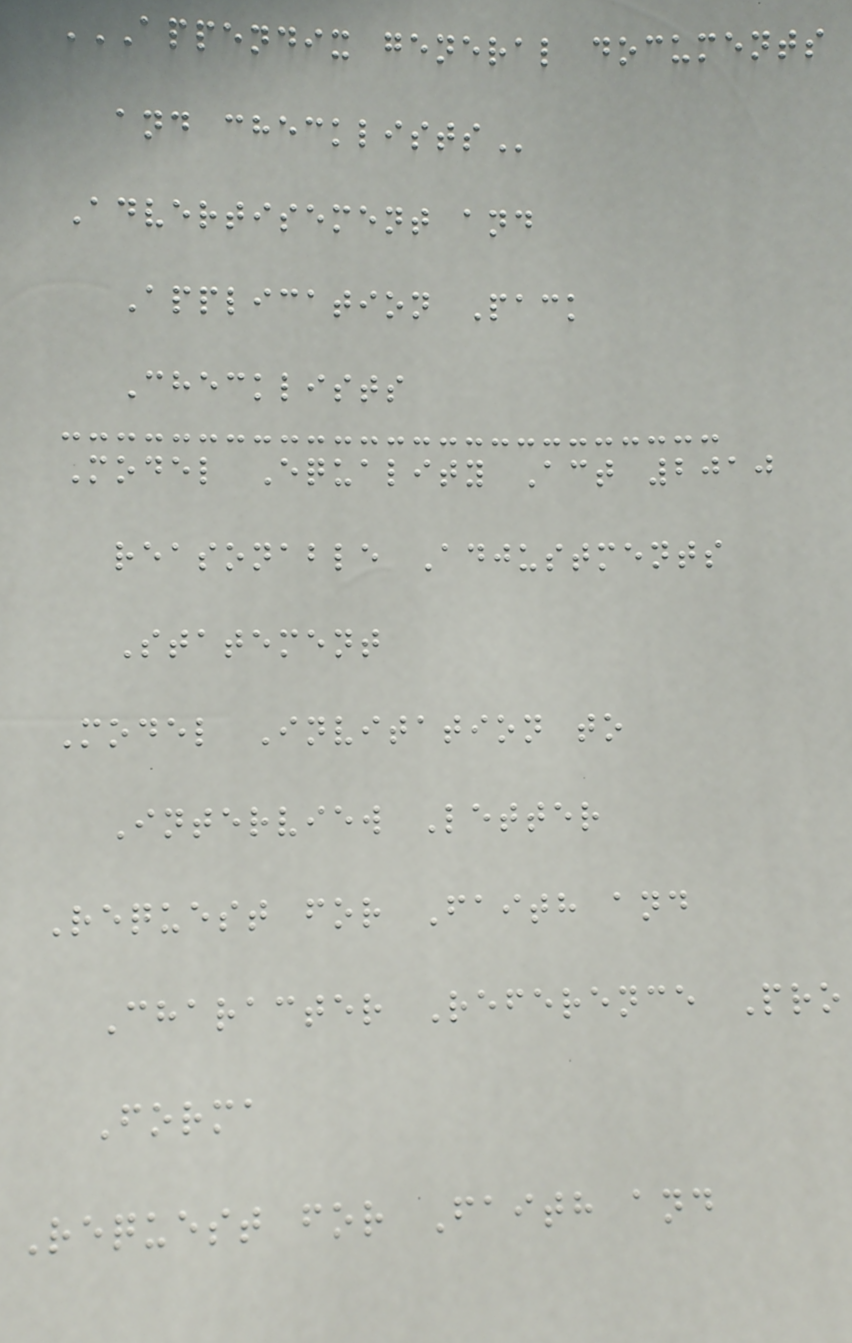APPENDIX GENERAL DOCUMENTS
AND CHECKLISTS
Advertisement and
Application Pack
Checklists
Model Equality Act 2010
reasonable Adjustments
Statement
Model Invitation to
Interview Letter
Request for Faith and
Character Reference Pro
Forma
Request for Faith and
